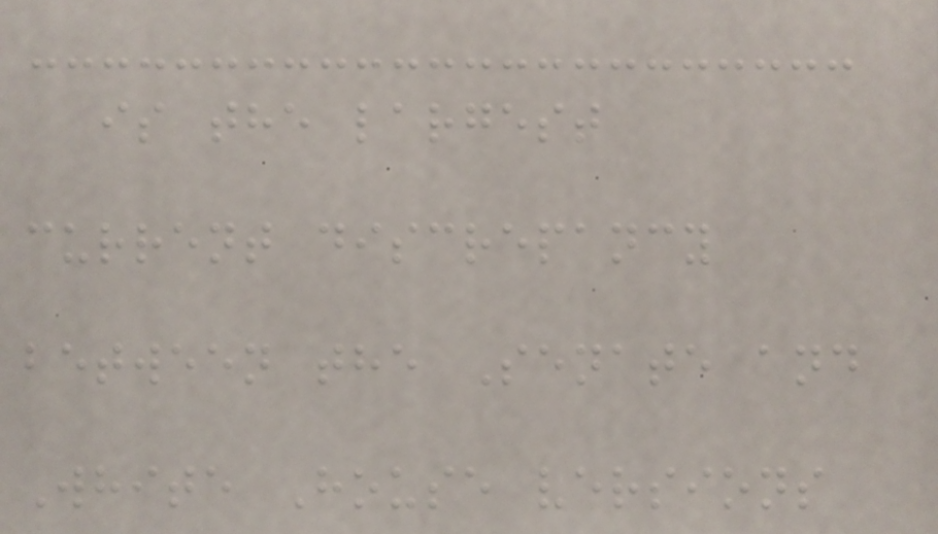is the largest
current discrepancy
between the Senate and
White House versions
